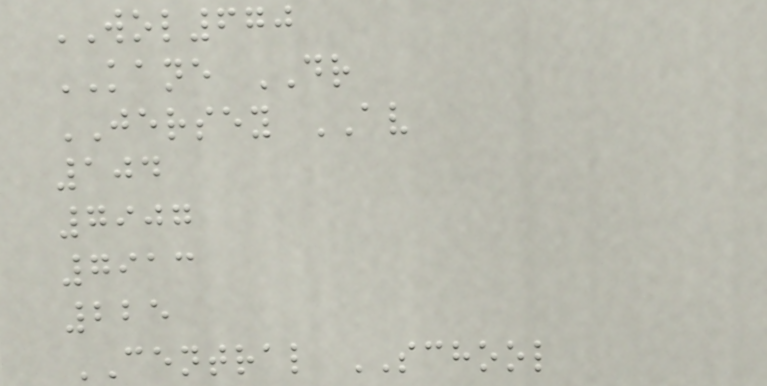WOL670
KANE DR
JERSEY AV
104
7907
7913
225
CENTRAL SCHOOL
